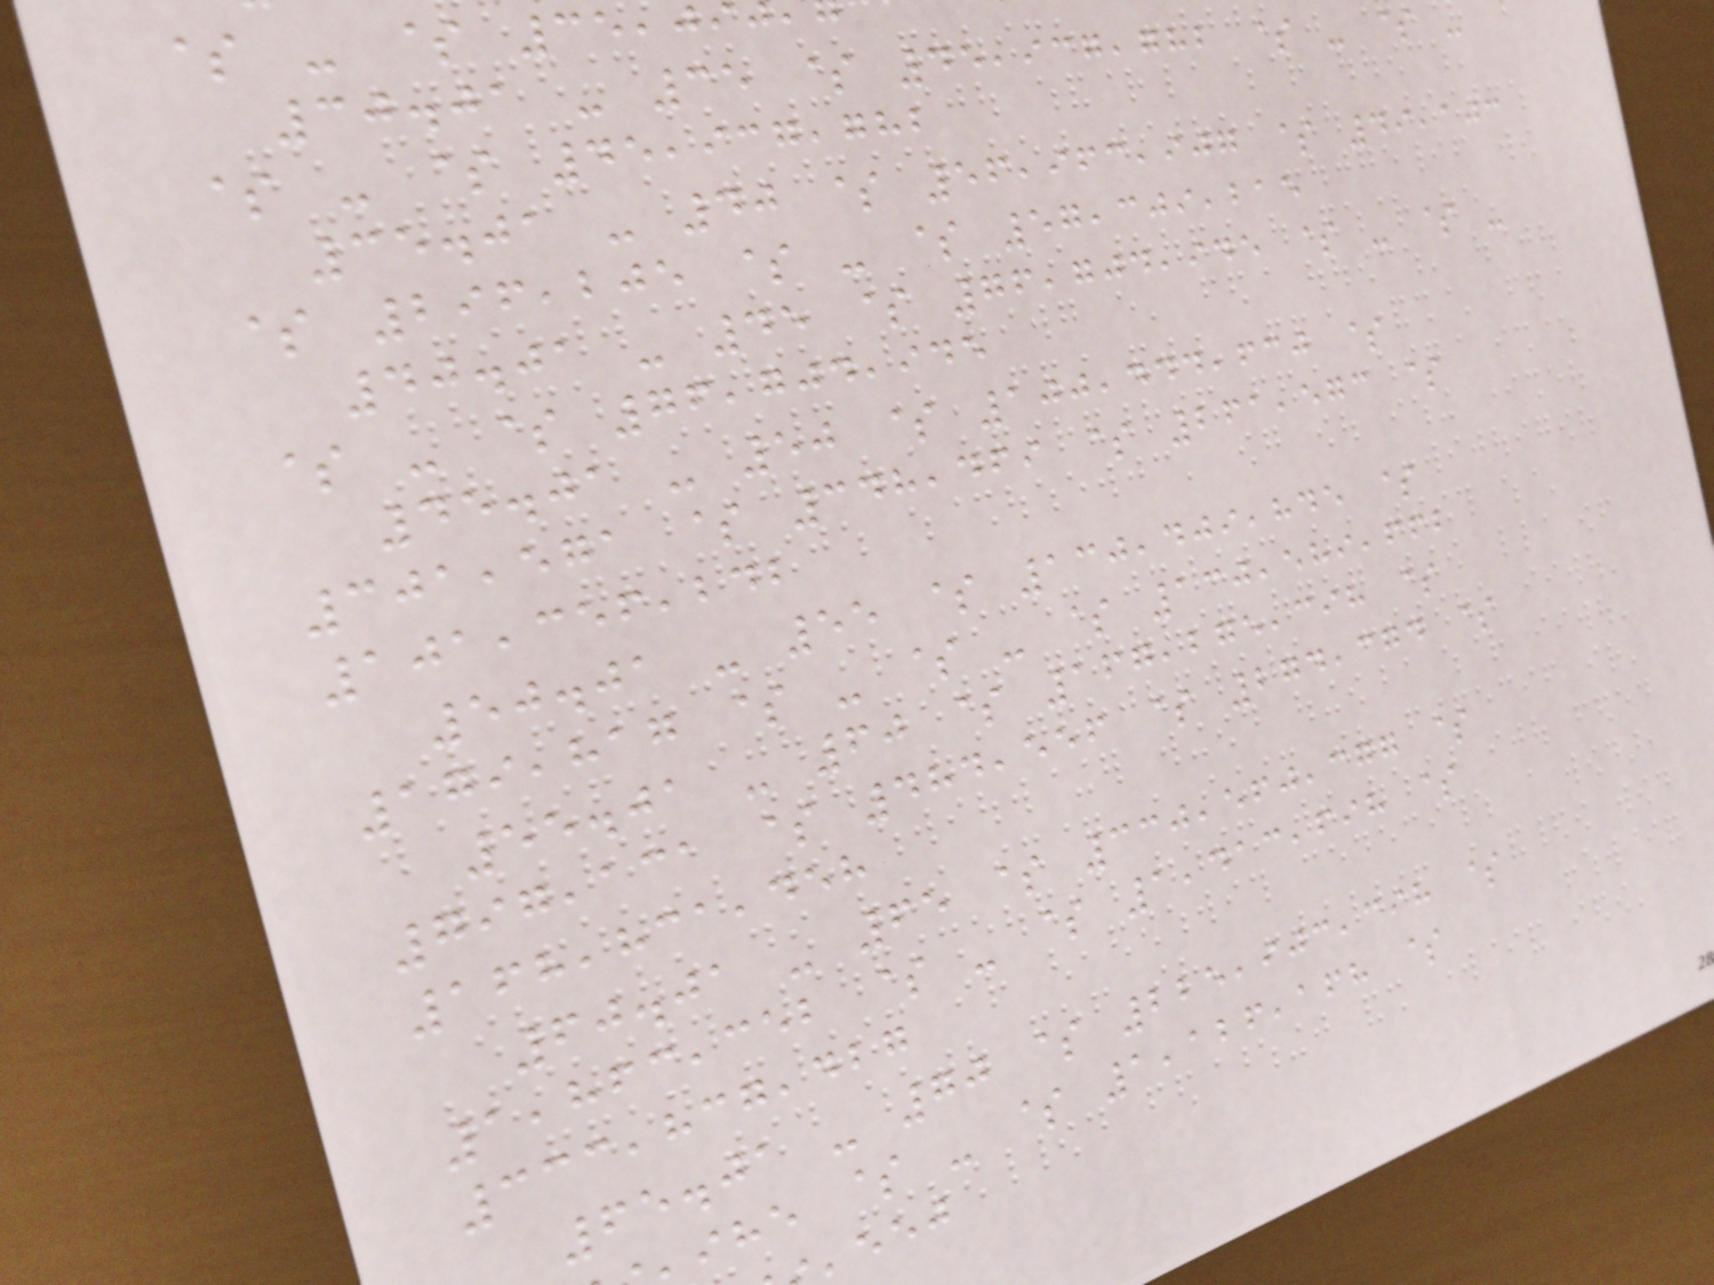$ - $ 35,09
30.01 - 35 $ 45,937,782 $ - $ -
$ - $ 45,937,782
35.01 - 40 $ 56,963,907 $ 49,103
$ 296,205 $ - $ 57,309,215
40.01 - 45 $ 76,704,945 $ - $ -
$ - $ 76,704,945
45.01 - 50 $ 100,444,630 $
301,571 $ 348,469 $ 261,573 $
101,356,242
50.01 - 55 $ 130,409,845 $
179,817 $ - $ - $ 130,589,662
55.01 - 60 $ 167,275,398 $
797,131 $ 484,556 $ 274,374 $
168,831,458
60.01 - 65 $ 330,560,377 $
1,863,352 $ - $ 1,413,698 $
333,837,427
65.01 - 70 $ 225,903,398 $
ihe $ - $ 1,126,168 $
